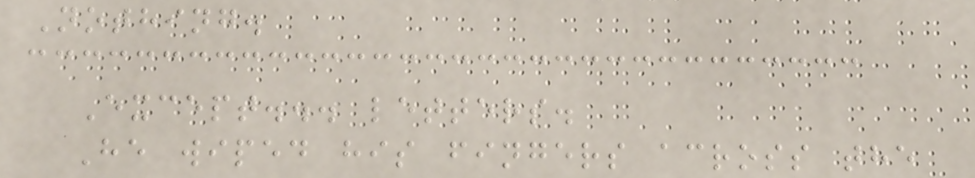Nothing.
Except... letters.
He wiped his fingers across the
